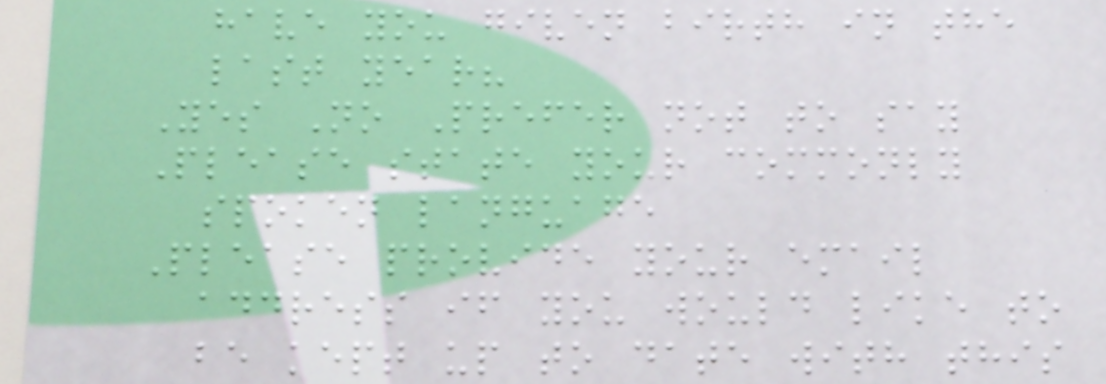have you given birth in the
last year?
Yes No Prefer not to say
Please state your commonly
spoken language
Please provide your email
address if you would like to
be kept up to date with this
